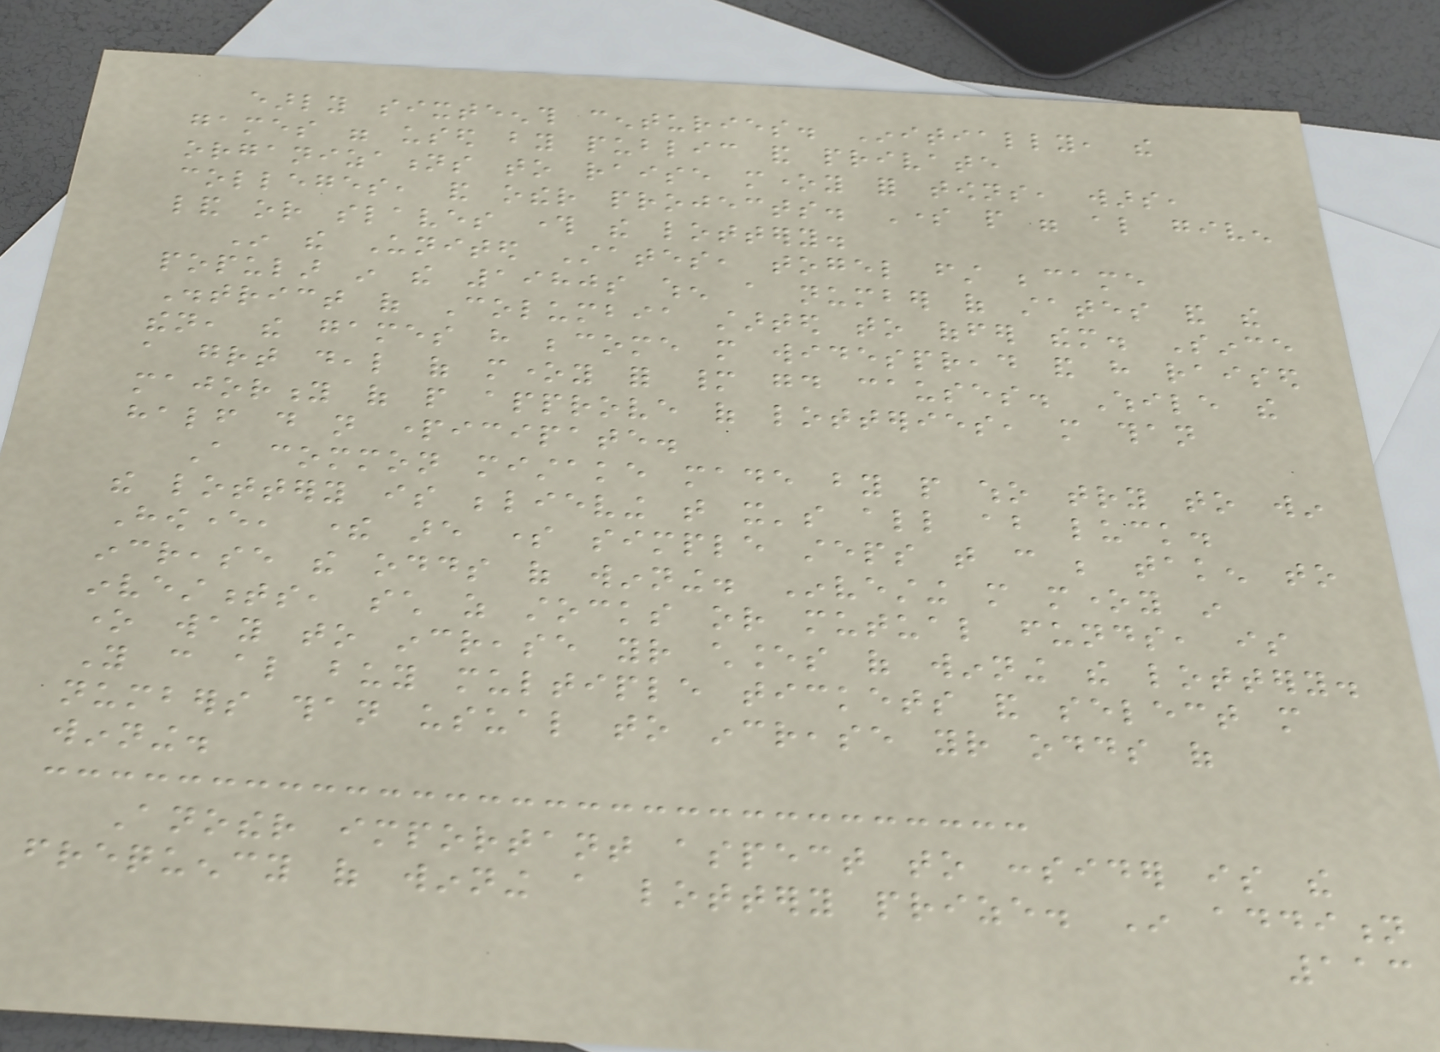early sixteenth centuries. Initially, the
games were used by public and private
organizations to raise money for towns, wars,
colleges, and other projects. Some people were also given
land or slaves through the lottery.
In the United States, togel first became
popular in the 1980s when a number of states and the
District of Columbia started to offer them. Since
then, the games have become more widespread and have raised
a great deal of money for many good causes. While the
majority of people approve of lotteries, more than
half do not participate.
A common mistake made by people who try to win
the lottery is believing that it's all about luck.
However, there are some simple steps that can be taken to
increase the odds of winning. Investing more money in
investments, such as stocks or mutual funds, is
one way to increase your chances of winning the lottery.
You can also buy multiple tickets and select more
numbers than usual to increase your odds of
winning.
Another important aspect to consider is the
frequency of winning a lottery prize. In addition
113
